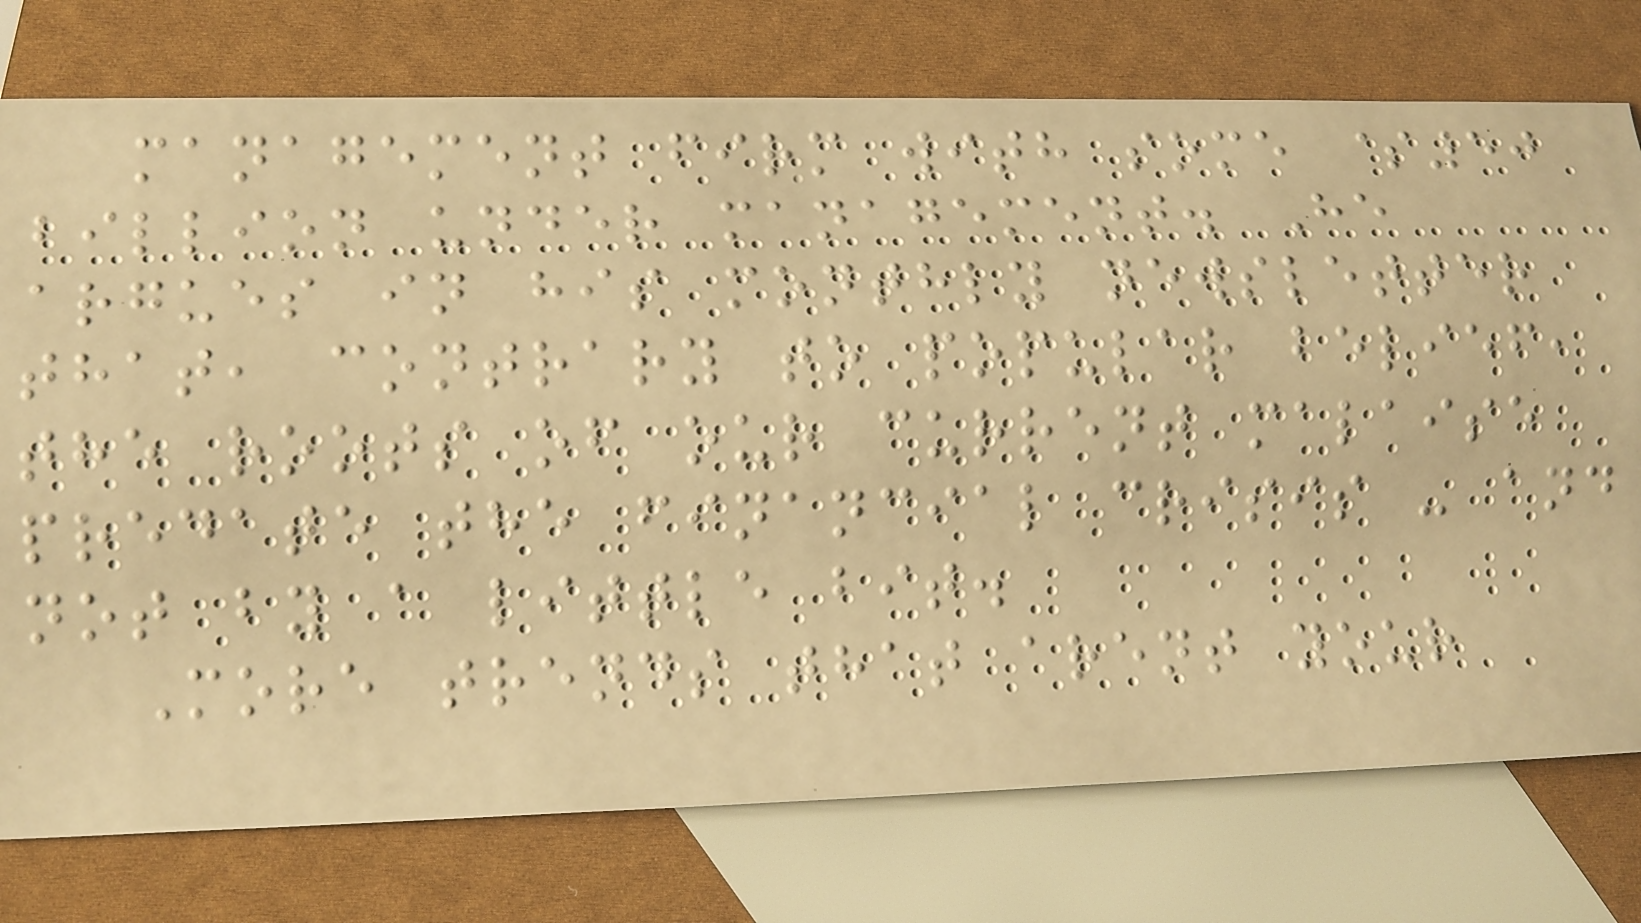management firm with some $50
billion under management. He
argues in his monthly newsletter
that, contrary to popular belief,
the roots of our current malaise
predate the financial crisis - and
not by a little bit.
More trends that arent your
